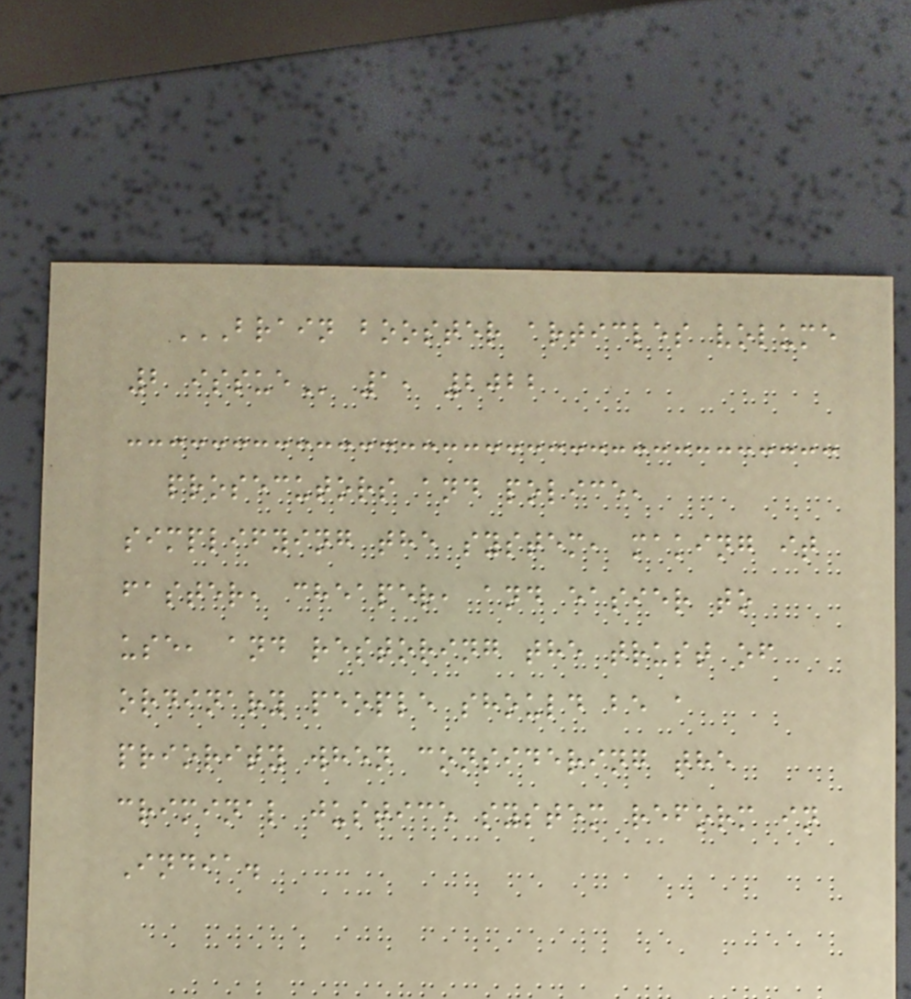BRAIN BOOSTER ARTICLES VOLUME
2 ISSUE 1, 2022
prosecutors and police,
simplifying the system, making it
faster, cheaper, and easier to
use, and restoring the trust of
ordinary people should be a
priority when considering the
criminal justice system reform in
India.
